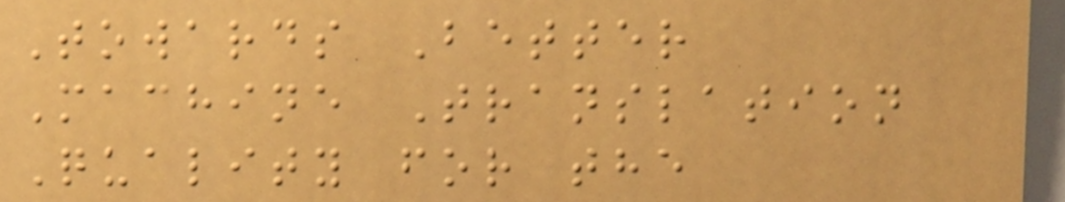Towards Better
Machine Translation
Quality for the
